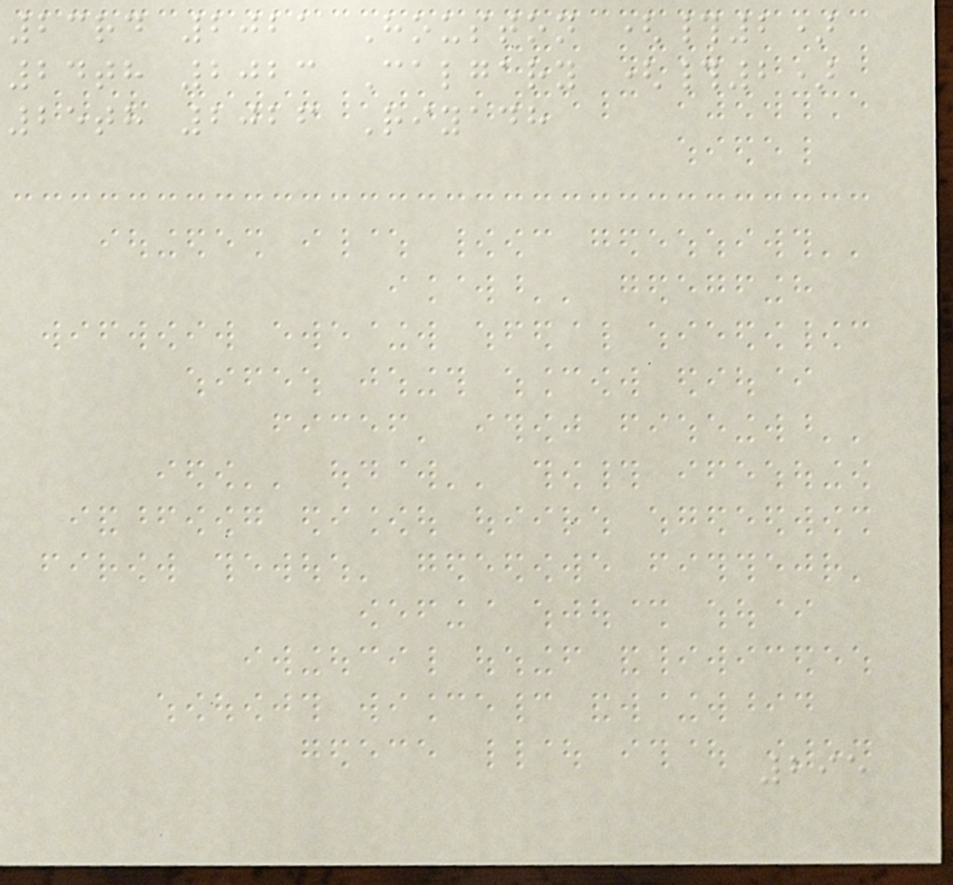23rd 2021 Houston (#2)
24th 2023 Calgary (#2)
25th 2026 Riyadh
295
